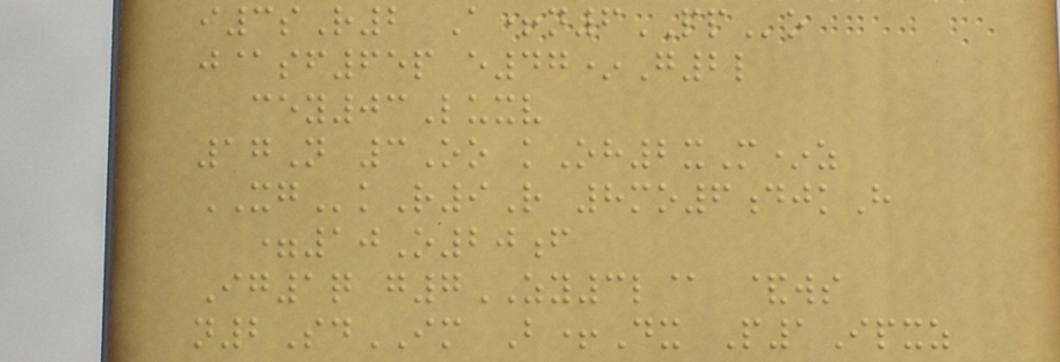i3sR2 A+n6PPo
j@sf65p e47*G2l
cey03Luxv
17N 3Oo kOh2xM*z
XGkR9R 8mo6djkH
=10O20f
Ig1q g7ZY3l@ &ws
n2SdIM B+Dx P1Ipxz
